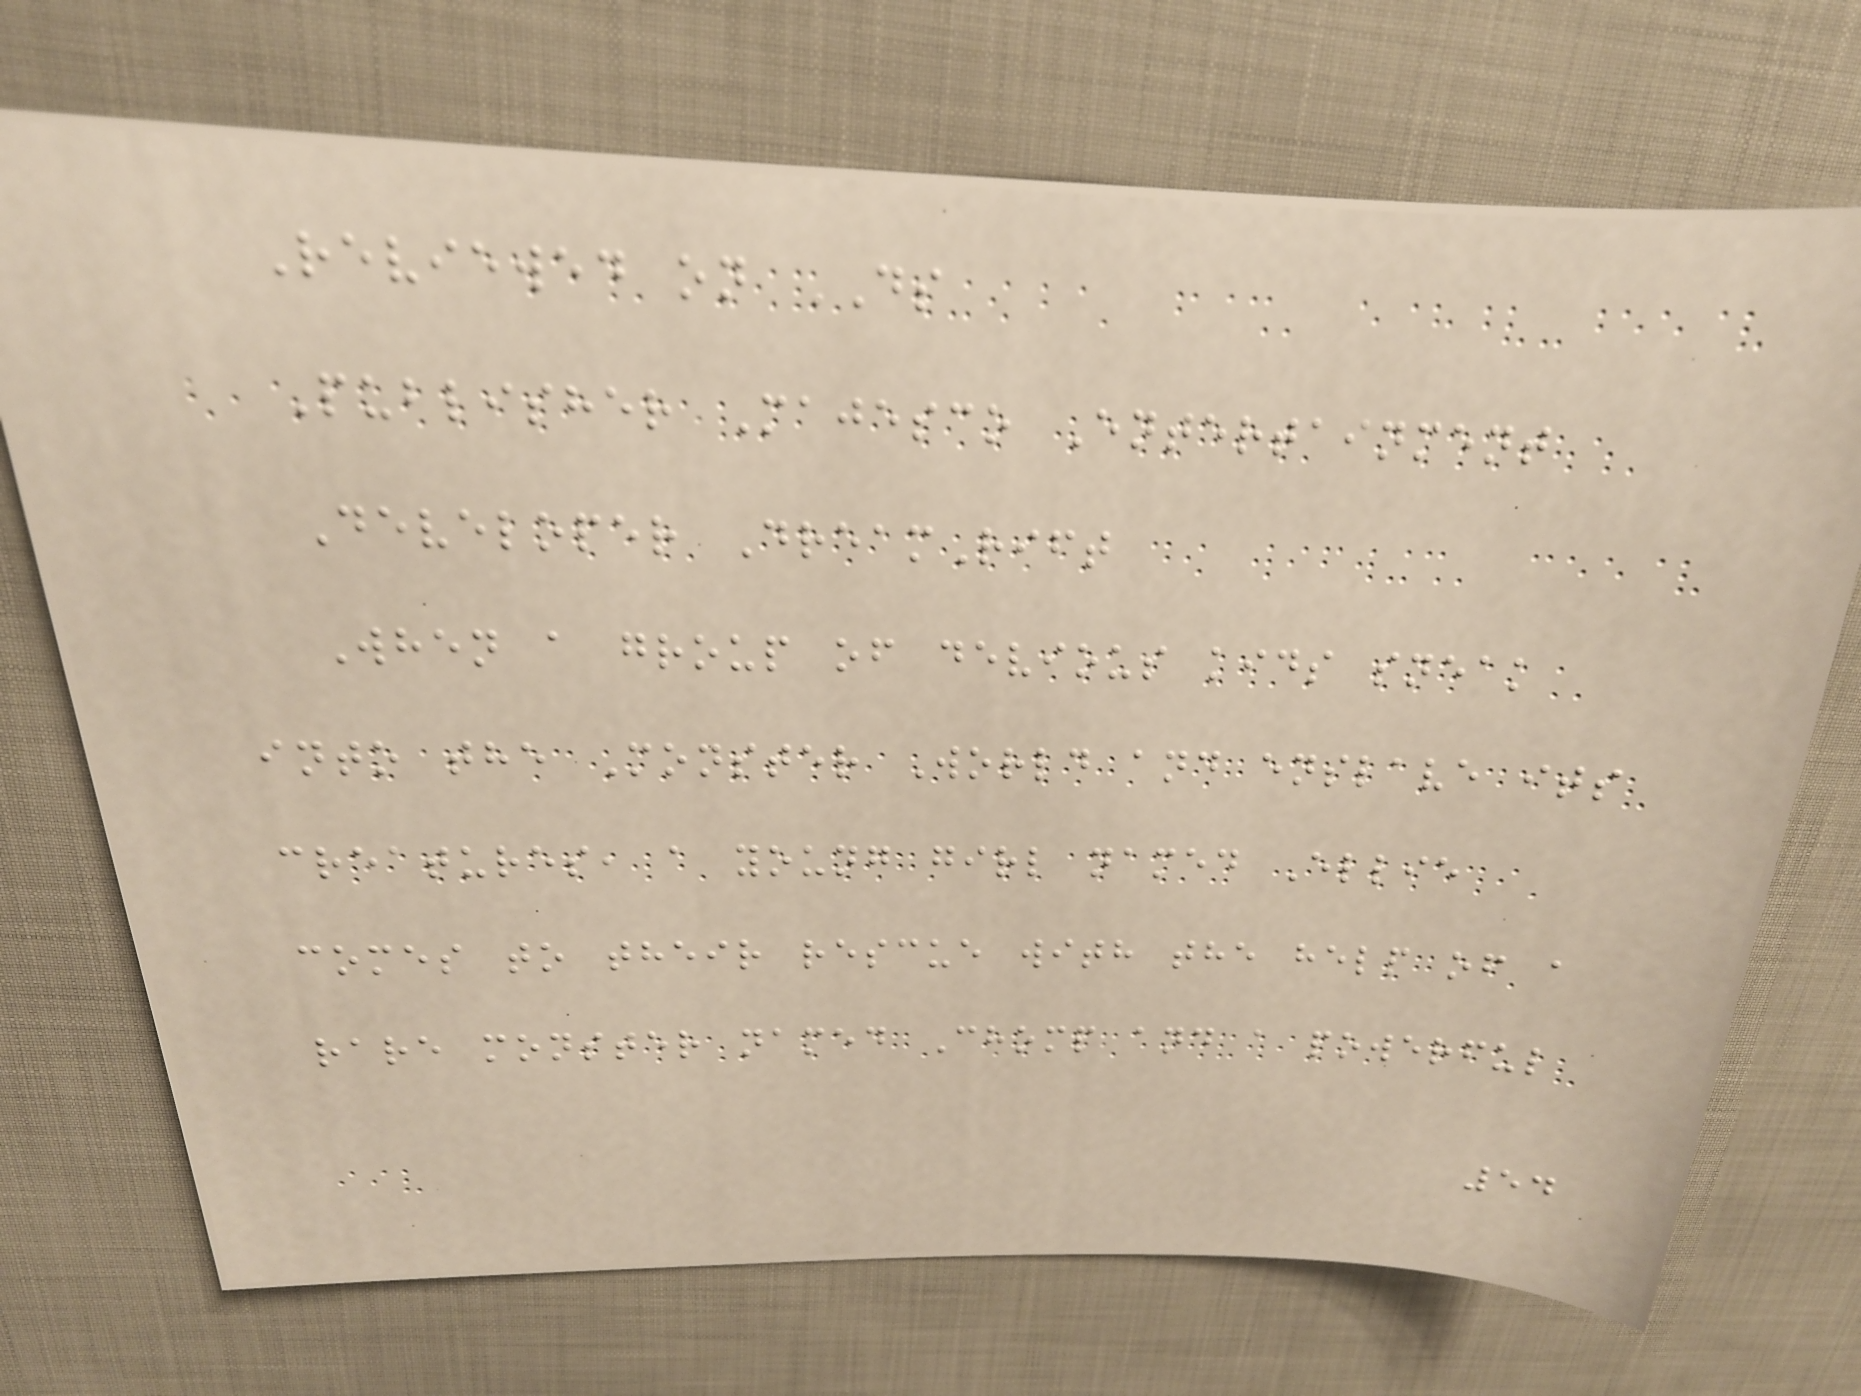Reviewed on DS
Publisher Majesco Entertainment
Developer DreamRift
When a group of devious kids sneak
into the Monster World and enslave its
creatures, a young girl named Ellie
comes to their rescue with the help of a
rare monster named Chomp and a powerful
54
